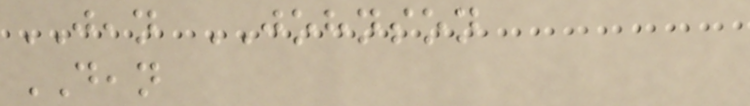JEAN JOHNSON
DEAN
